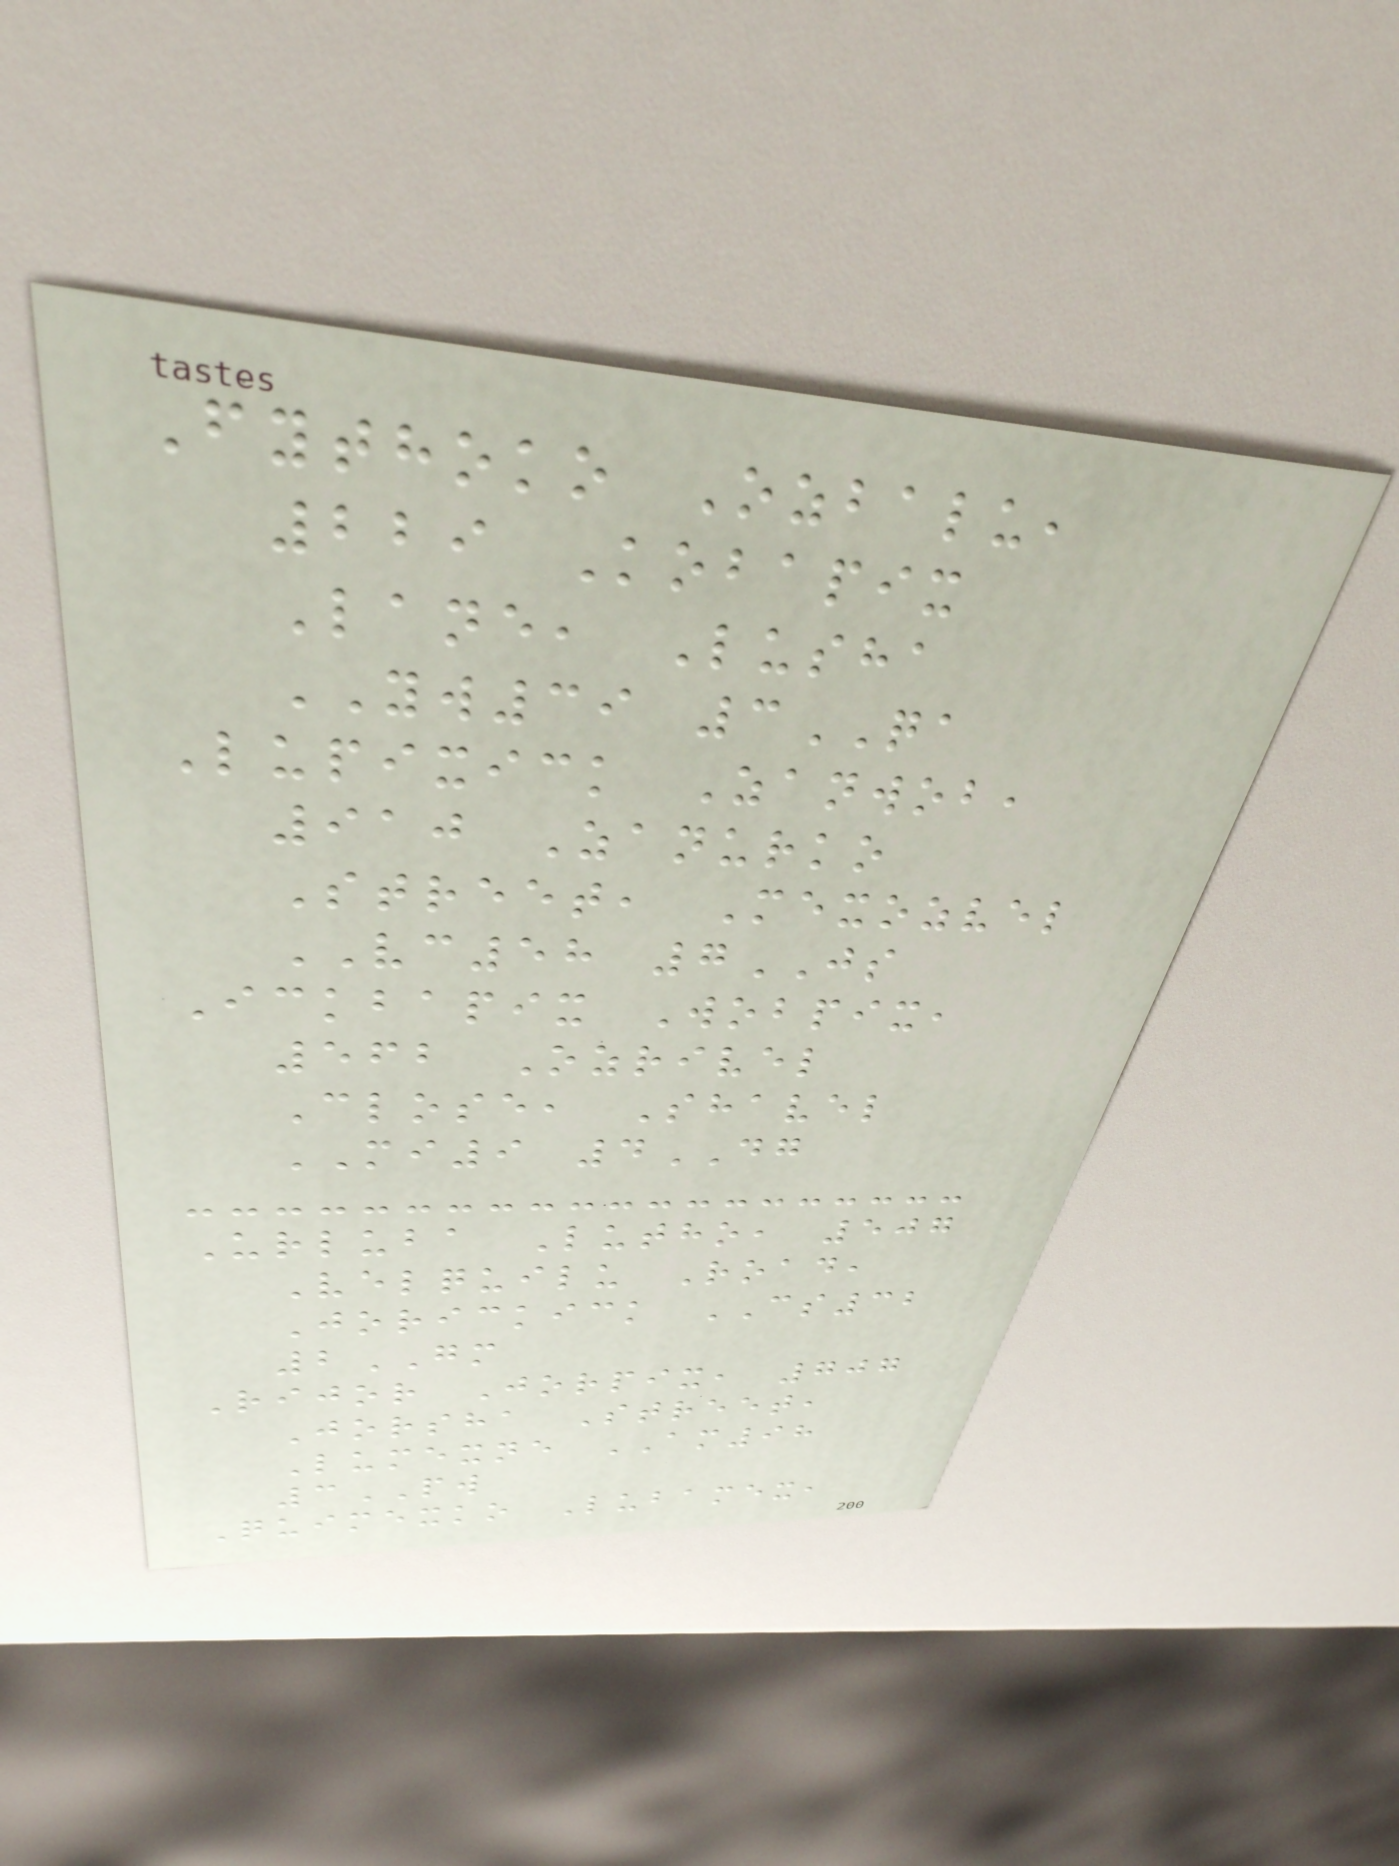Fythoko Ozbalu,
229 Kobapix
Lane, Lusha
YW39 3QA
Lupixick Zanwob,
910 Zanurko
Street, Mexozvel
VC58 7JS
Ickbapix Wobpix,
562 Ozrivel
Close, Shavel
MI9 4DG
Urluba Lutho, 507
Velquilu Road,
Jorickick CS32
2GM
Rijor Jorpix, 707
Jorsha Street,
Lumexne AM98
3PW
Quimexko Lubamex,
